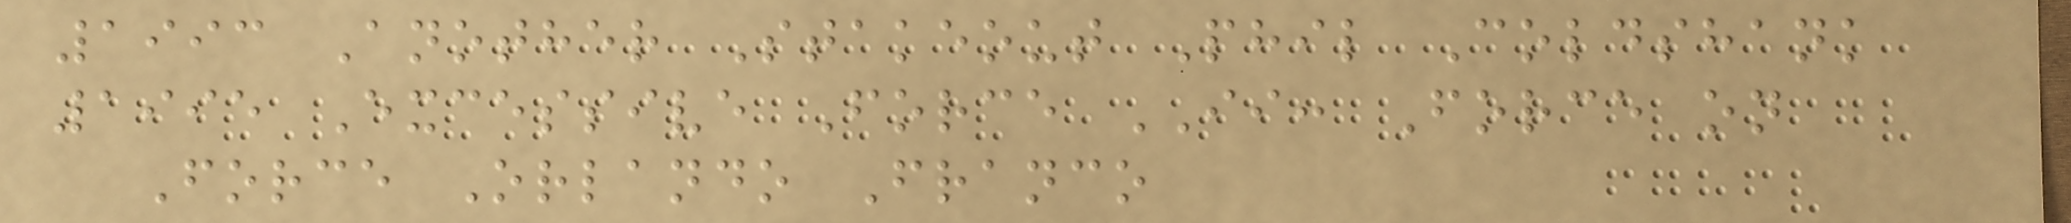1993 Another Stakeout Phil Coldshank
1995 Excessive Force II: Force on
Force Orlando Franco
